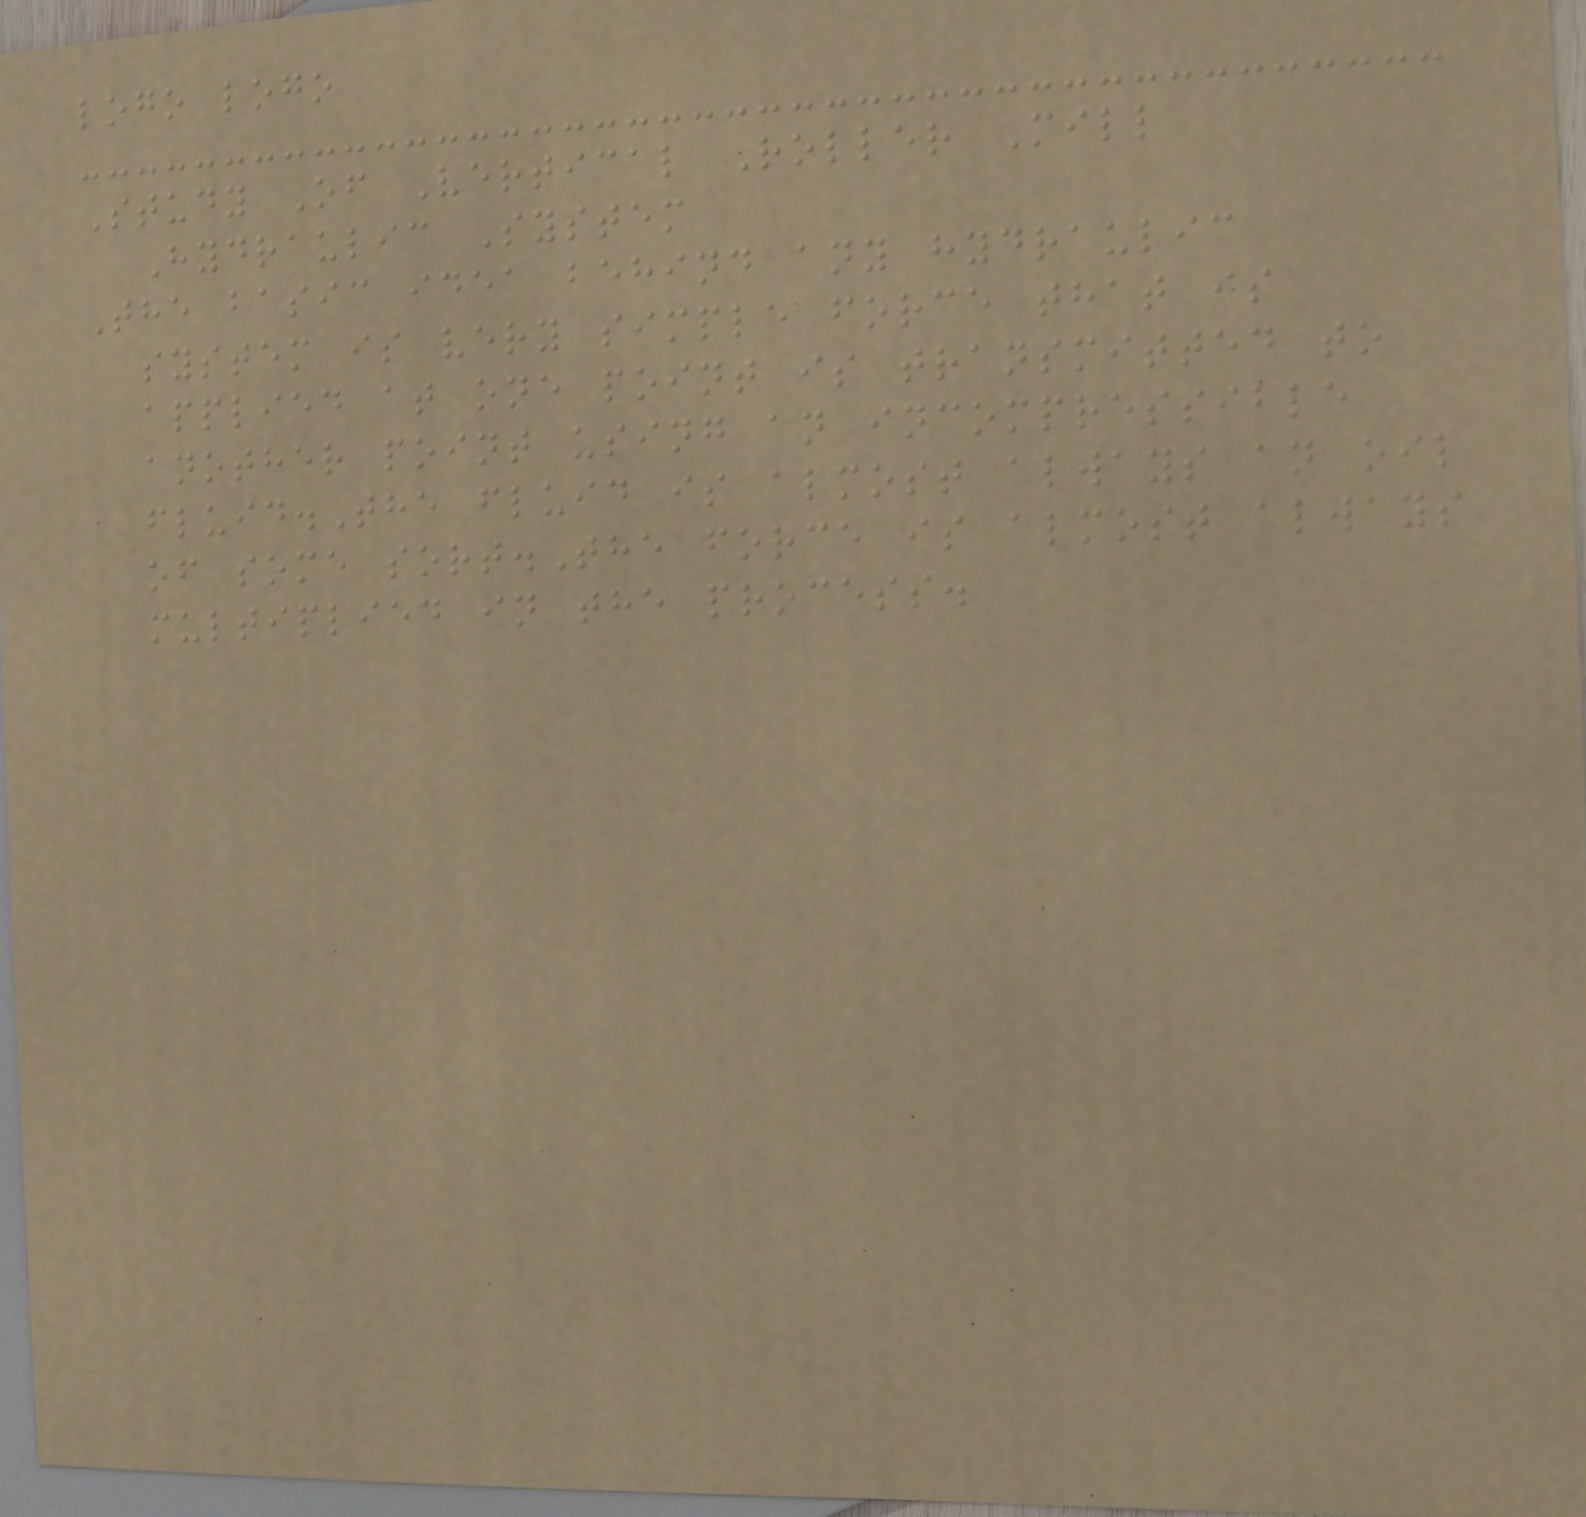logo logo
Study Of Vertical Roller Mill
Hydraulic System
The basic idea behind any hydraulic
system is very simple force that is
applied at one point is transmitted to
another point using an incompressible
fluid.The fluid is almost always an oil
of some sort.The force is almost always
multiplied in the process.
